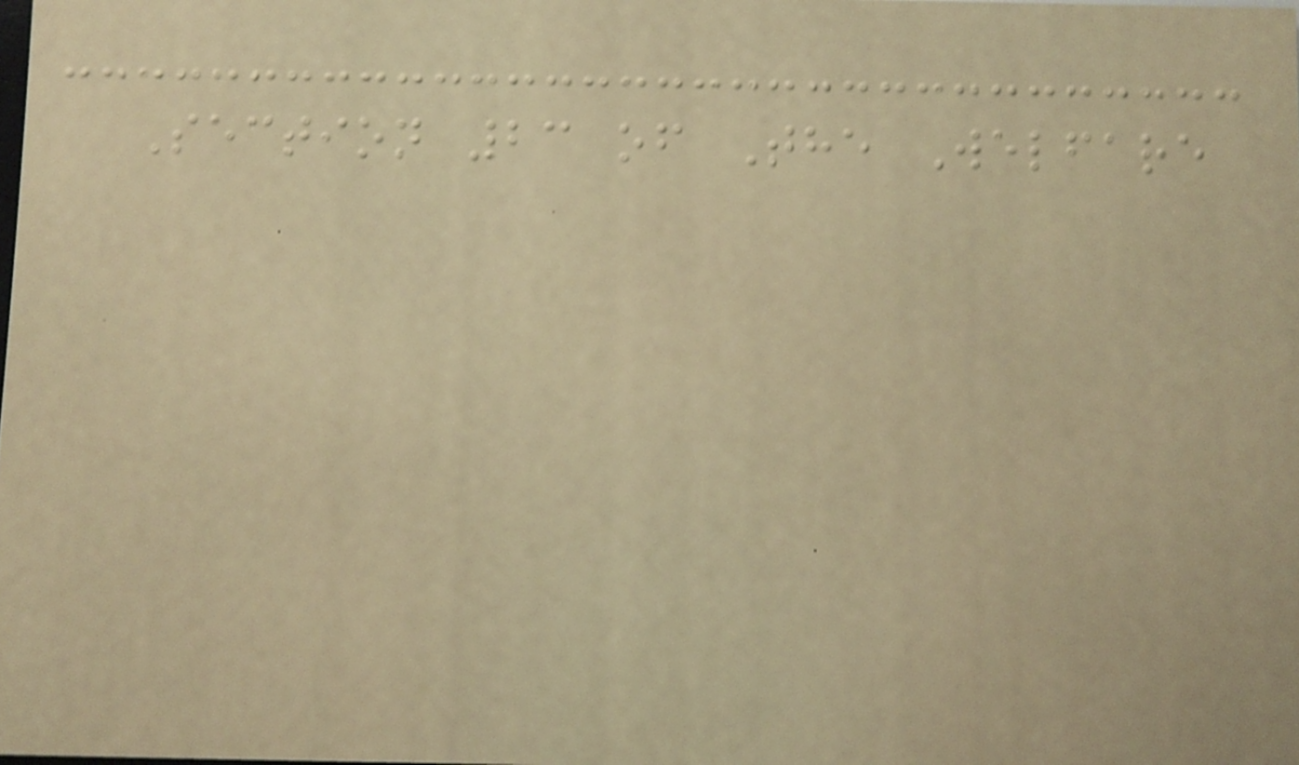Section 23 of The Welfare
